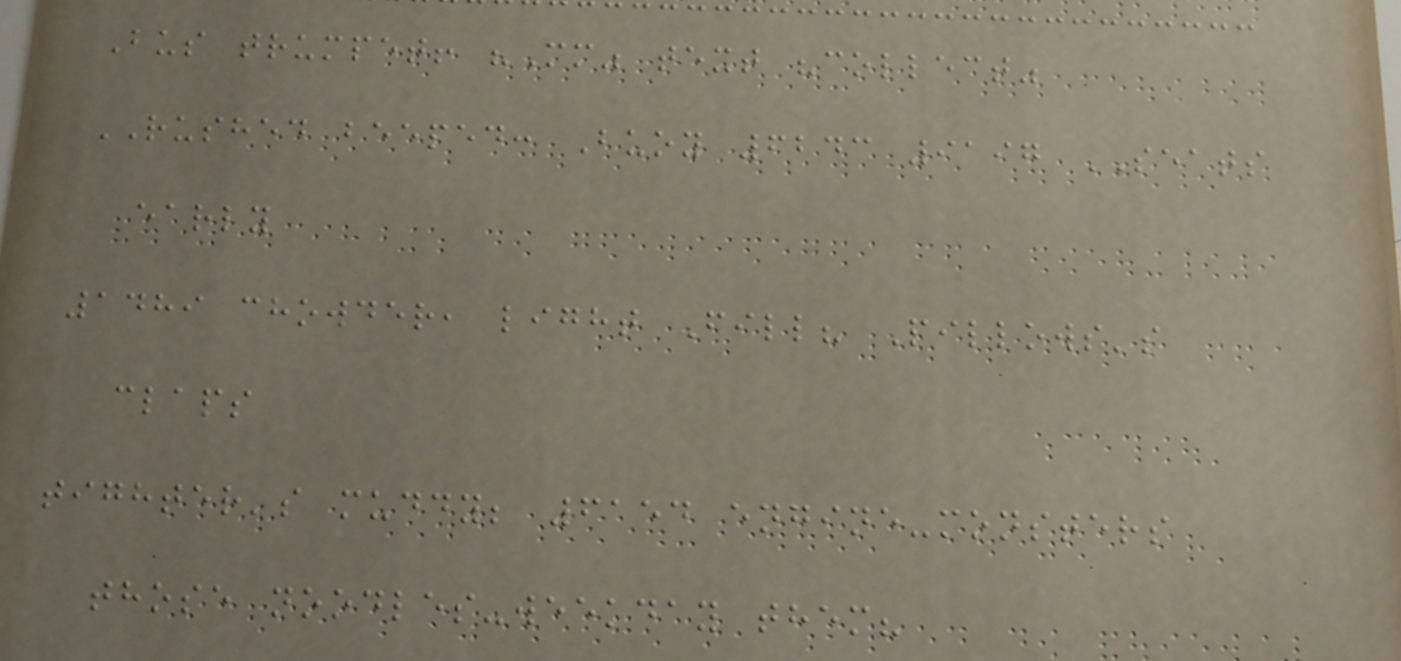Bus trumpet! "Mm" text "collect"
RUSHED beeped: Buoy 6243 9197 SEATS
early
1489 chowder, light Fill? Pillows's
claps
tighter's muddy; 6154 engine-monsters
those noodles-weekday them?
